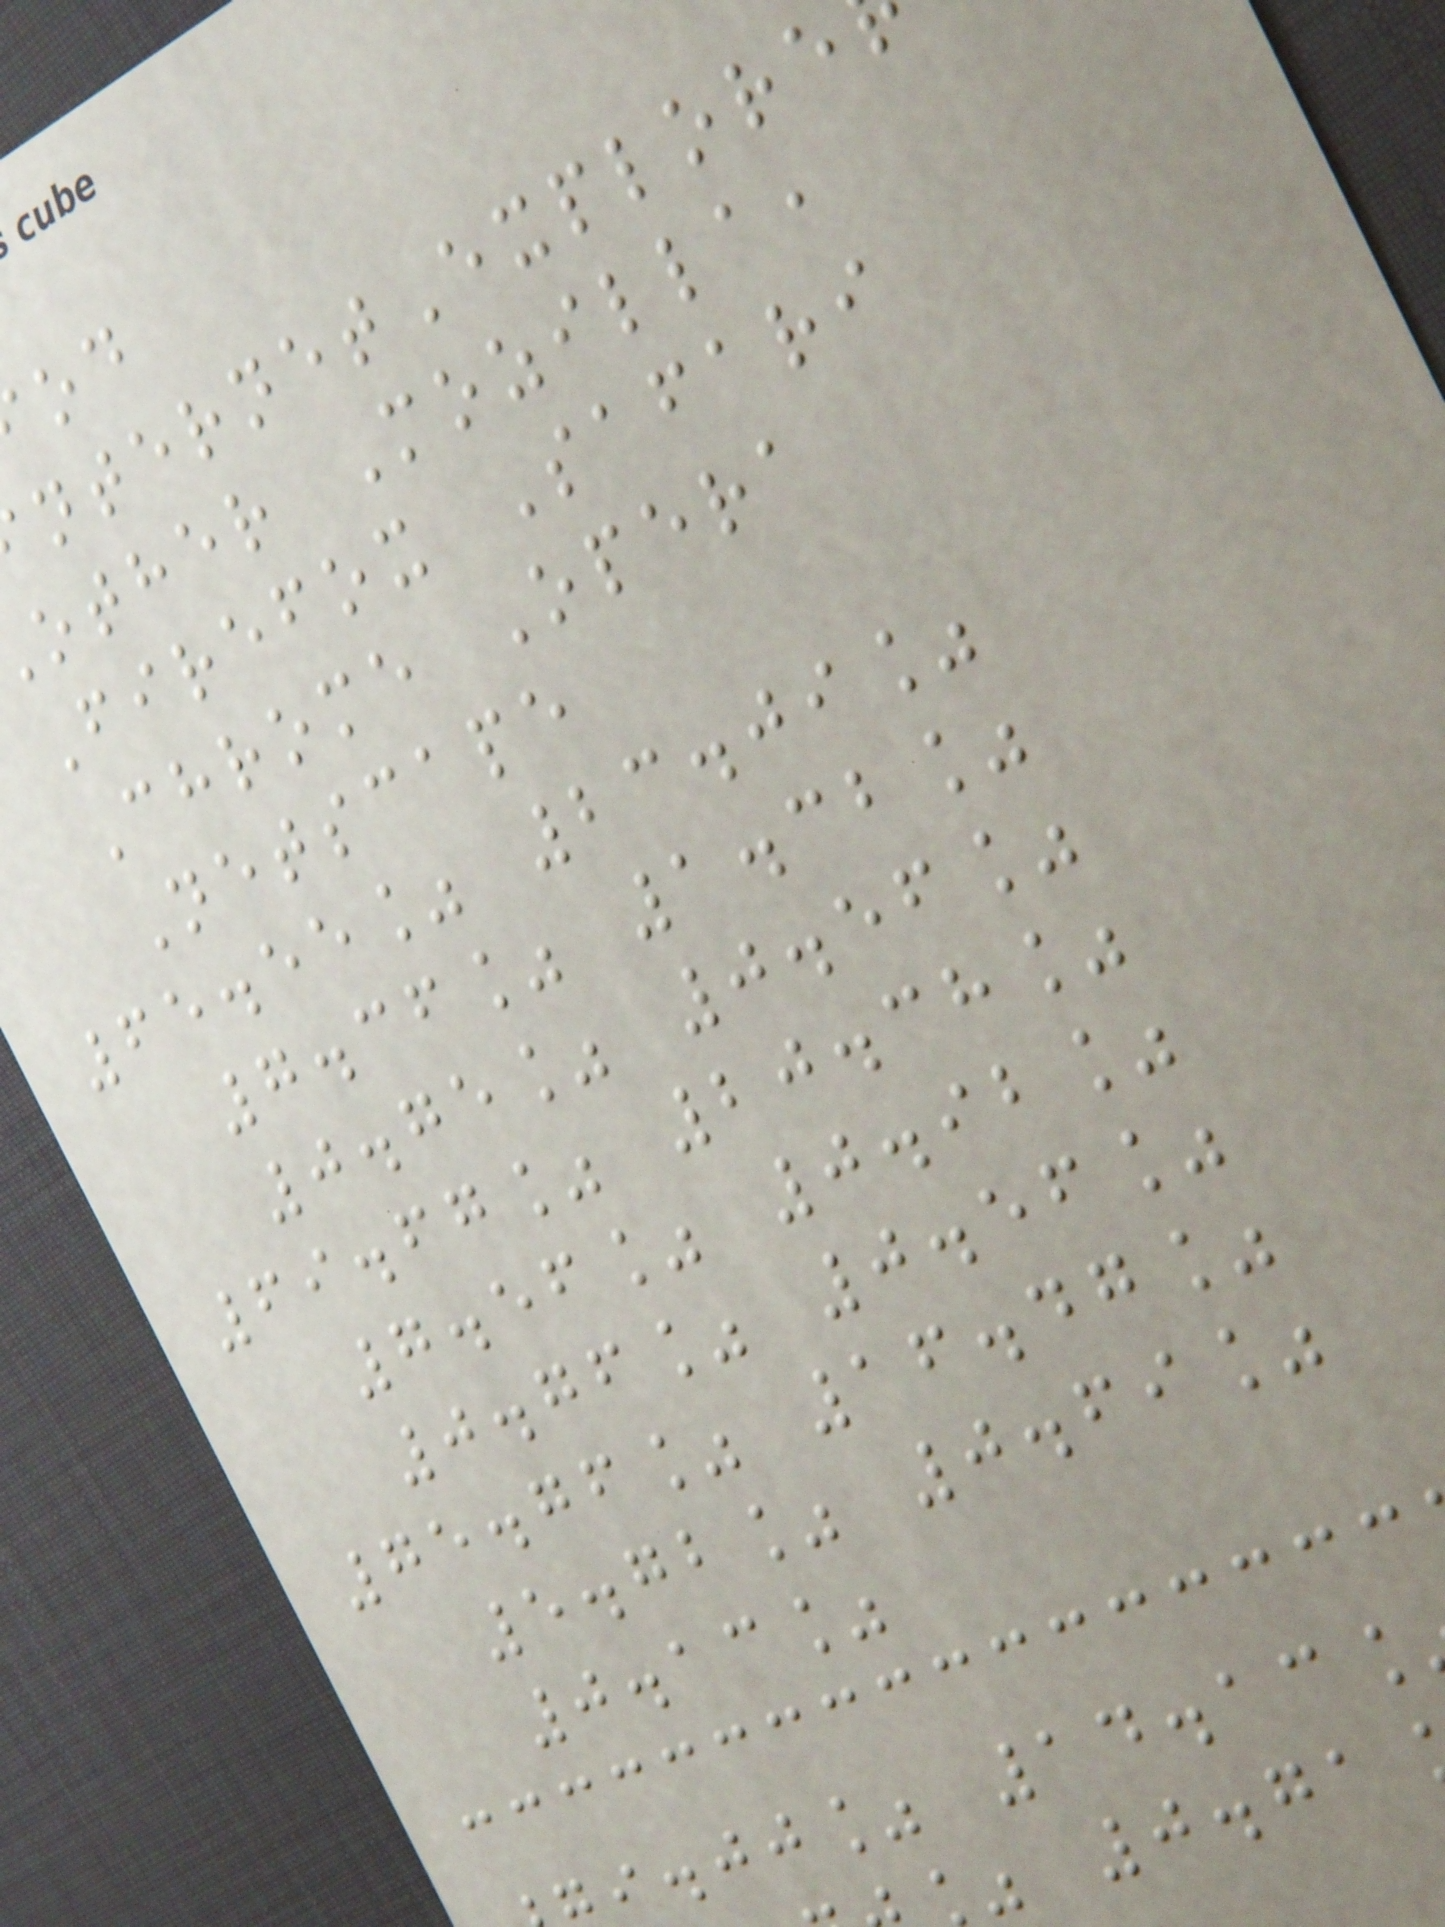other Mozilla,
Firefox Safari
Chrome Opera
Netscape
65.55% 23.09%
7.36% 1.32%
0.75% 0.56%
69.67% 20.38%
7.56% 0.92%
0.76% 0.56%
75.76% 16.47%
5.72% 0.69%
0.13%
i.jj% 14.13
0.71
